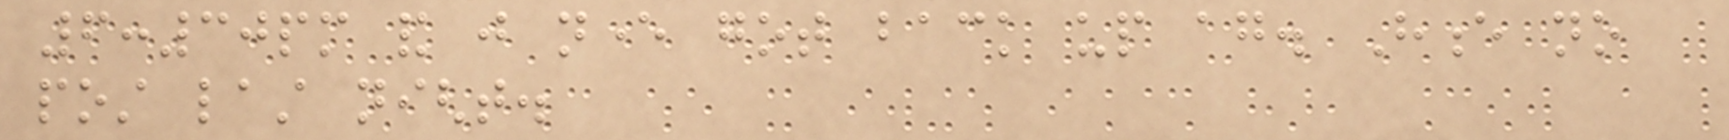6:30pm and just never got back up again. Hence no
post last night.
